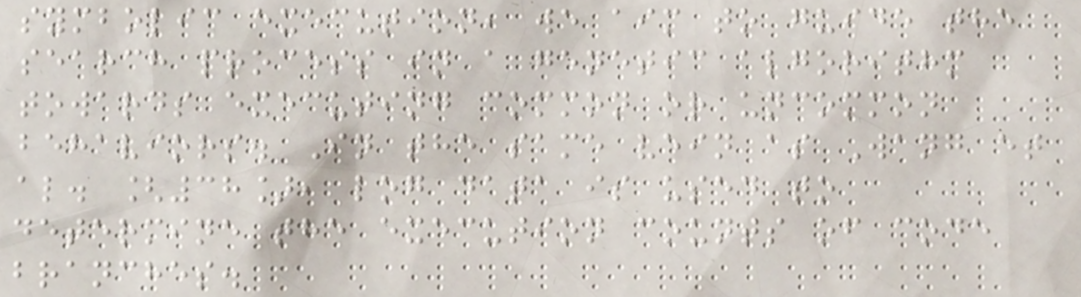symbolic execution, we aim to guide the
search process in a genetic algorithm
towards executing common or uncommon
behaviors. In the same vein as Wang et
al. [38], log data is used to
determine the execution counts of code
branches.
